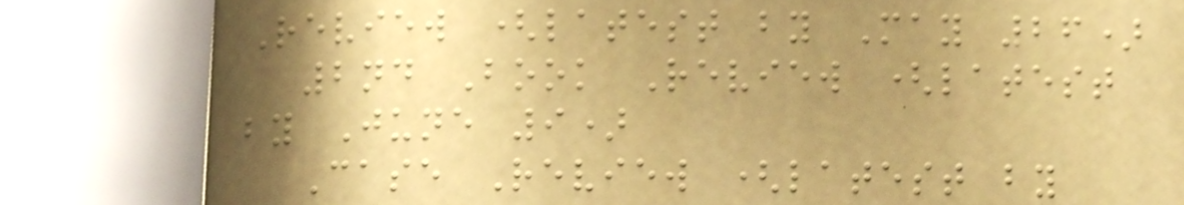Review (latest by May 26)
2nd Book Review (latest
by June 9)
Case Review (latest by
